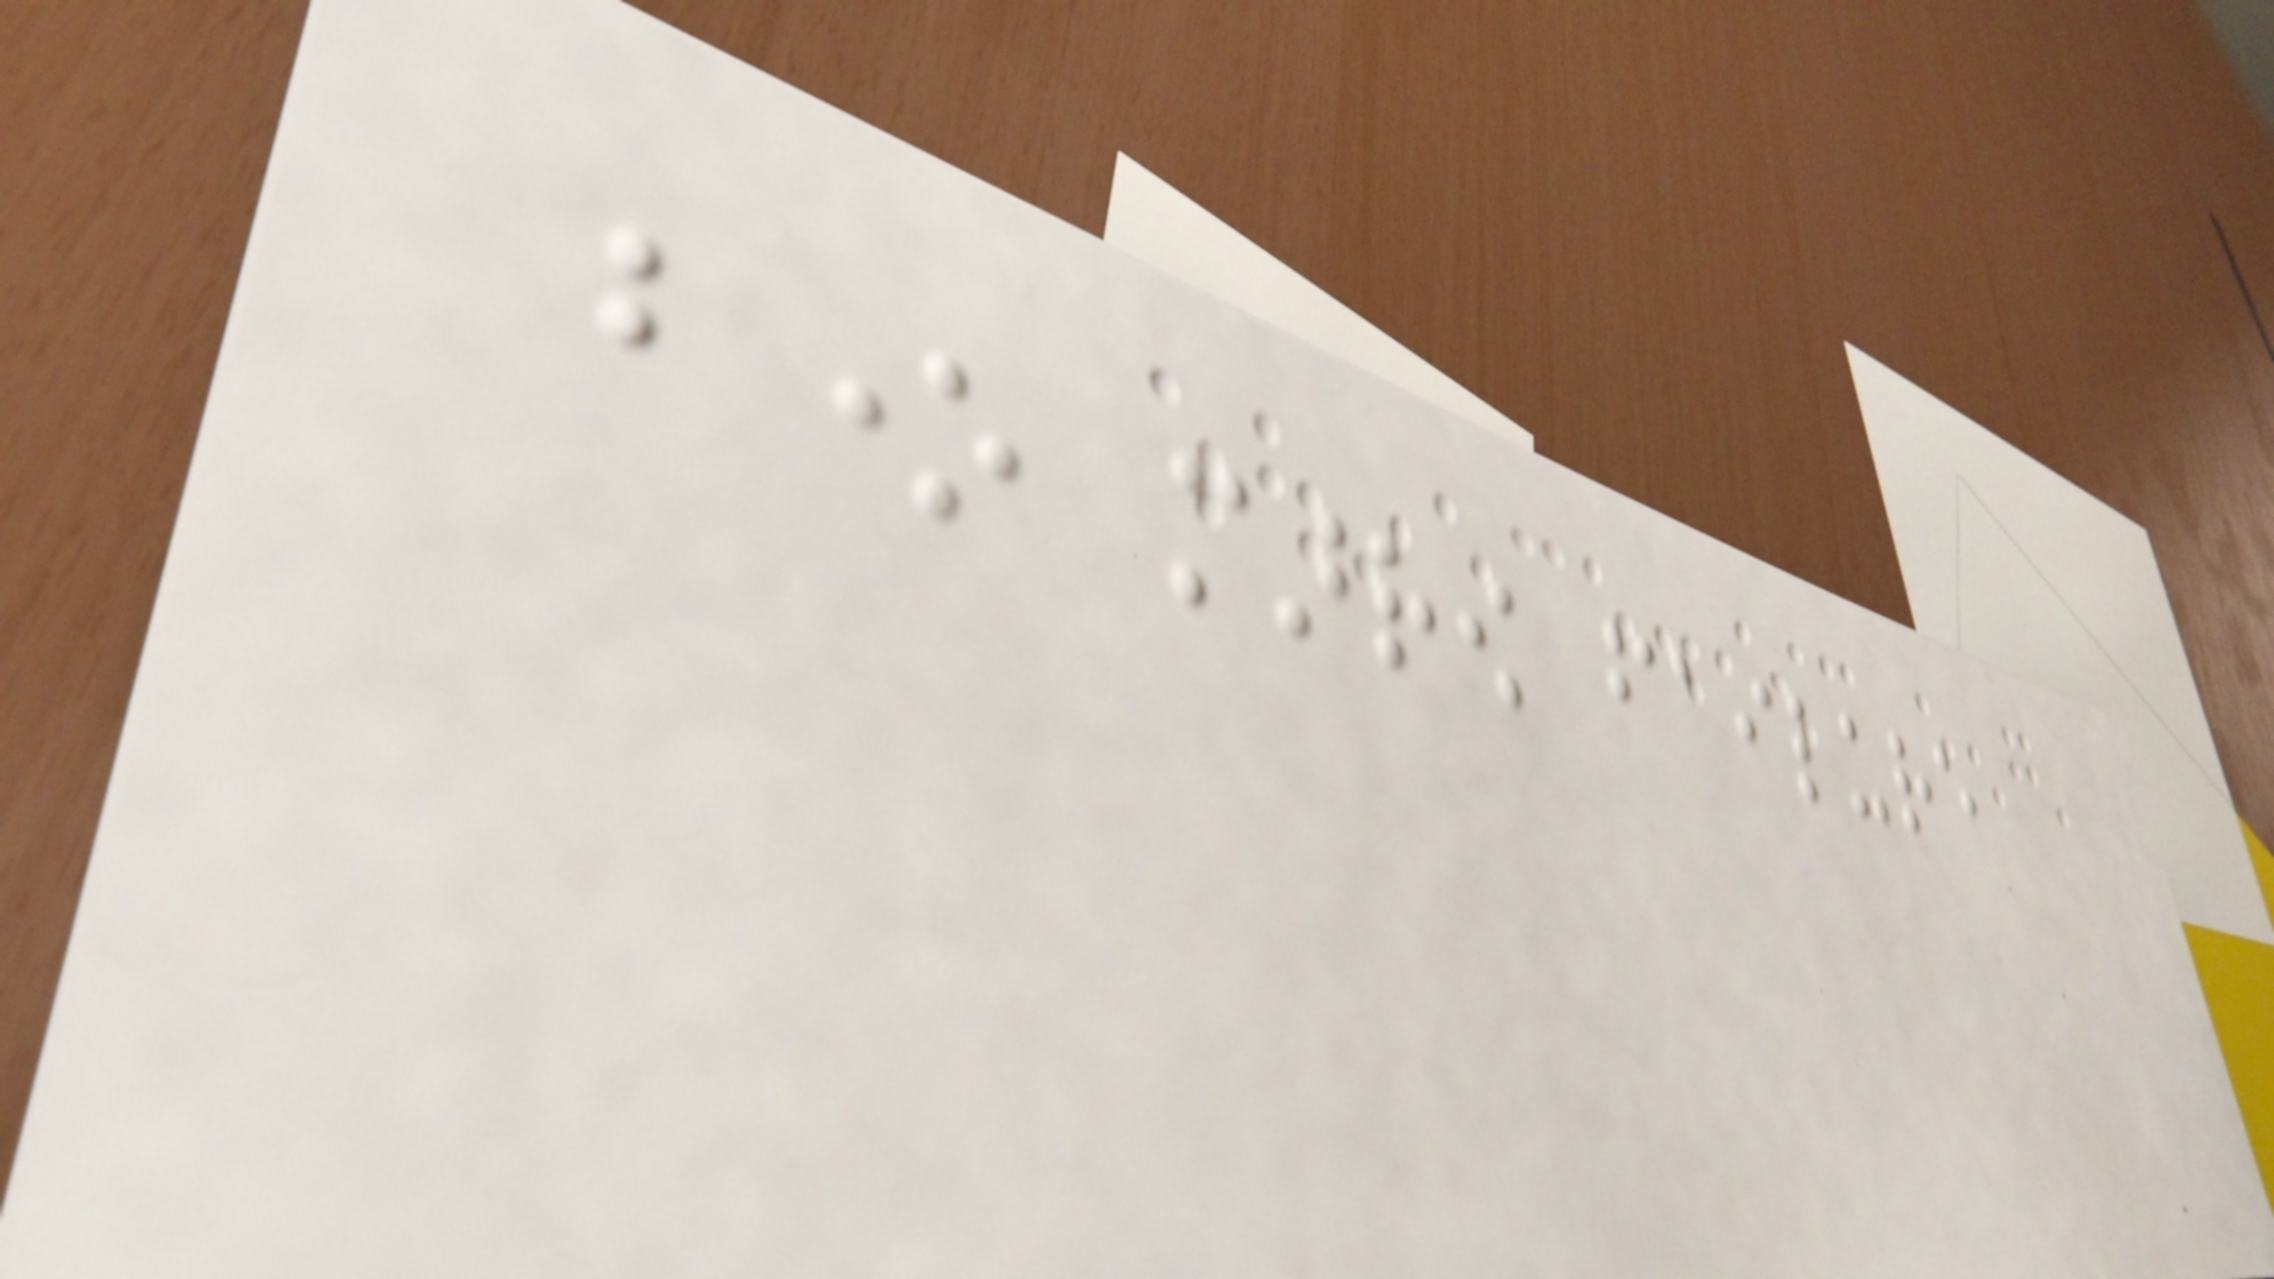bone marrow failure
